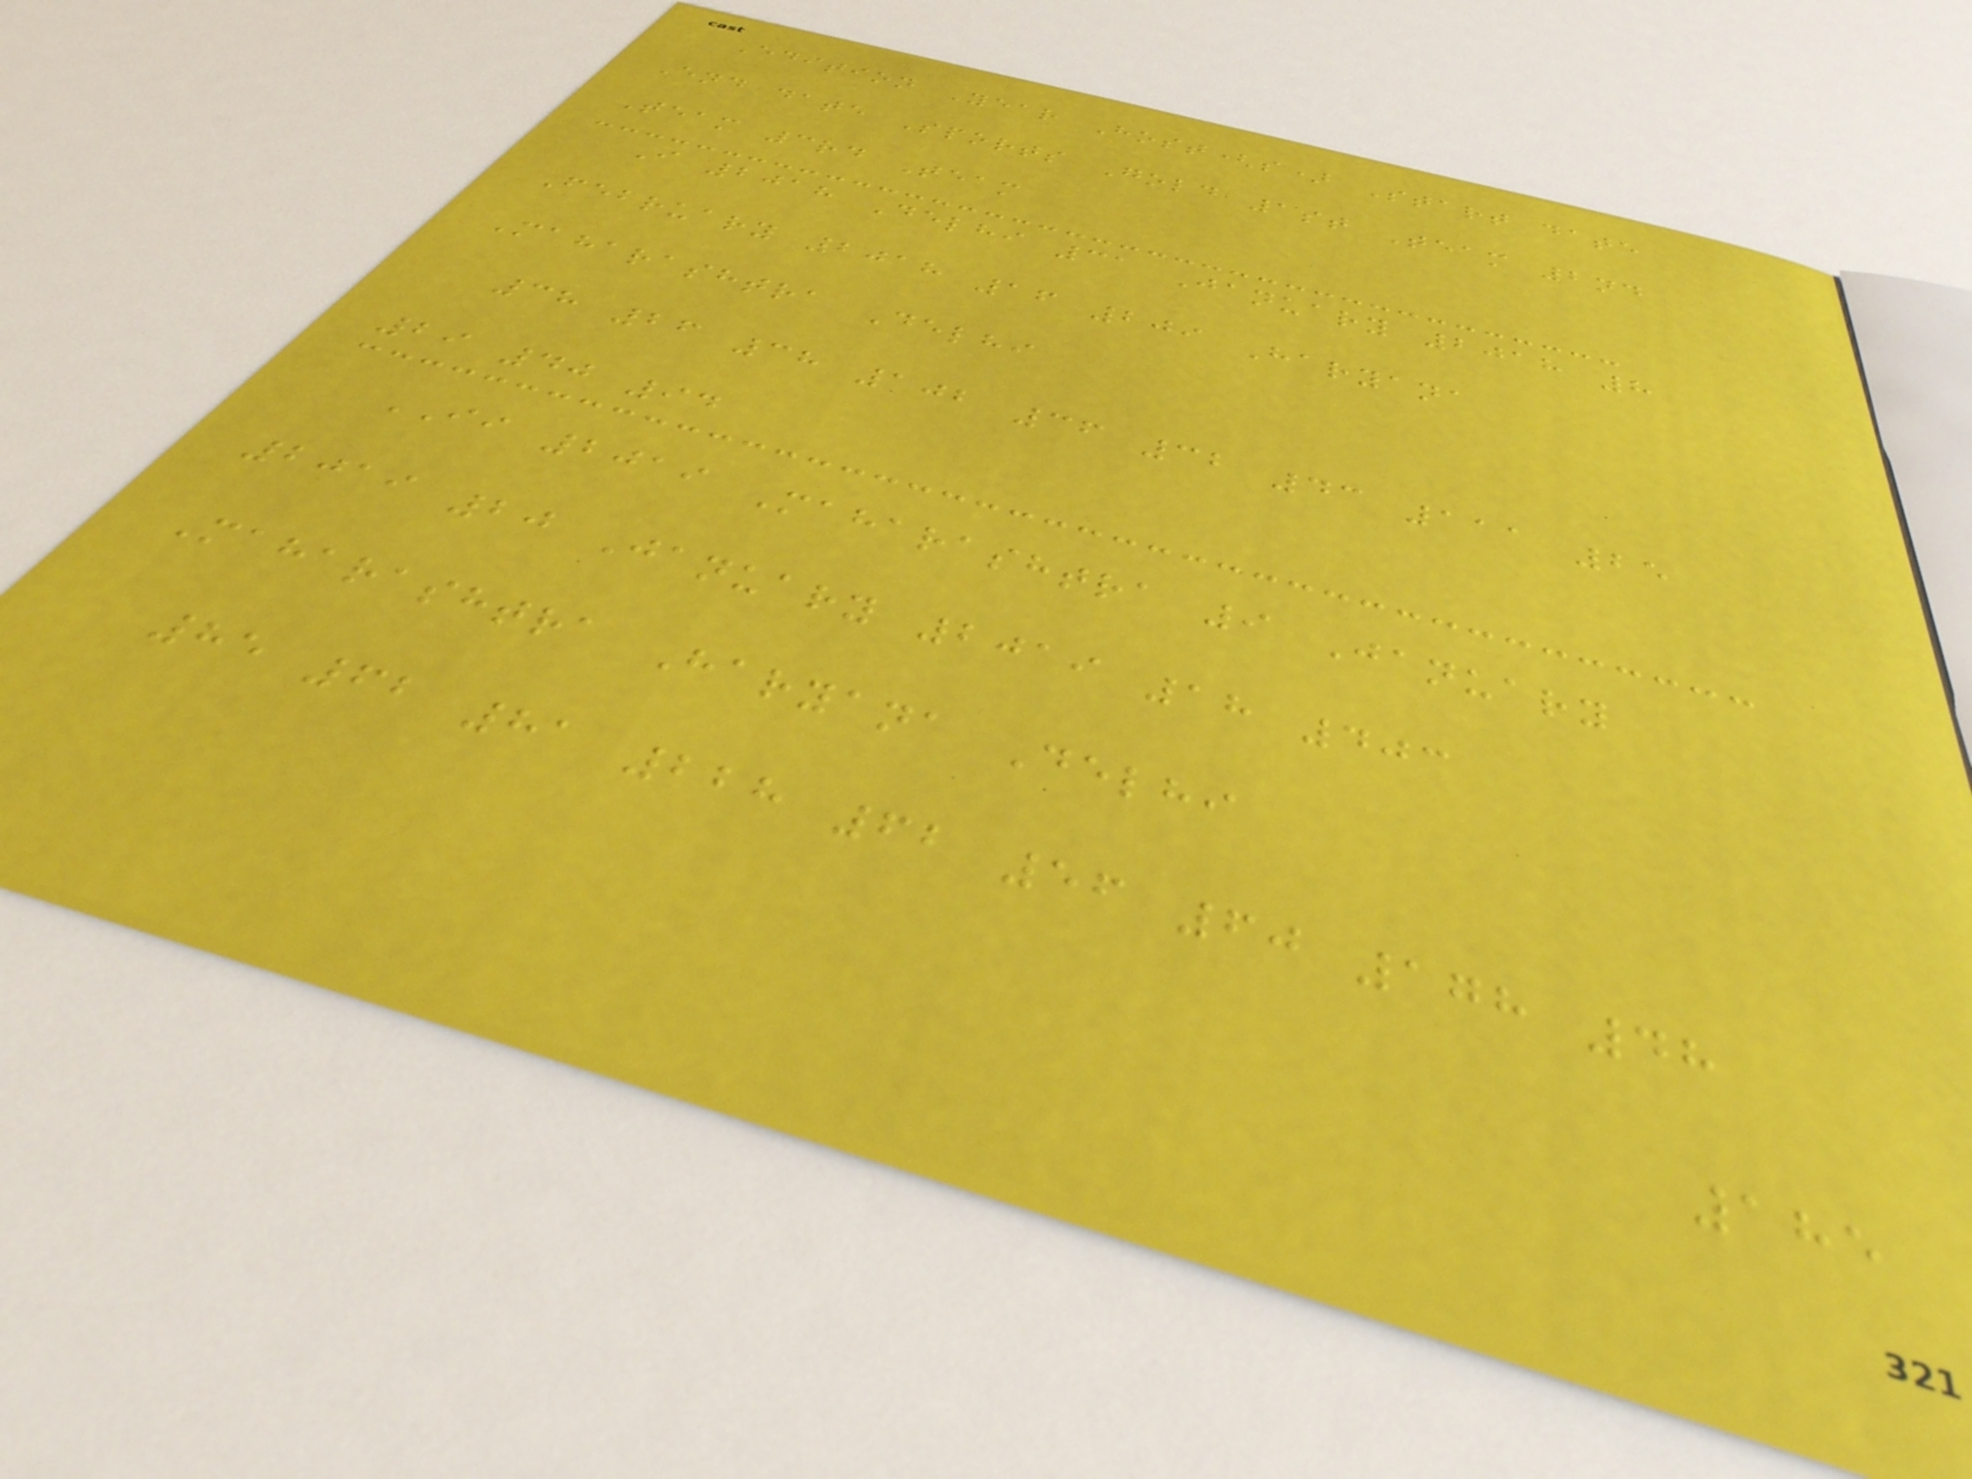Edition Year Host(s) Start date
End date Sports Gold 1st Team 2nd
Team 3rd Team
I 2018 Delhi 31 January 2018 8
February 2018 16 209 Haryana
Maharashtra Delhi
38 26 38 102 36 32 43 111 25
29 40 94
II 2019 Maharashtra 9 January
2019 20 January 2019 18 403
Maharashtra Haryana Delhi
85 62 81 228 62 56 60 178 48
185
